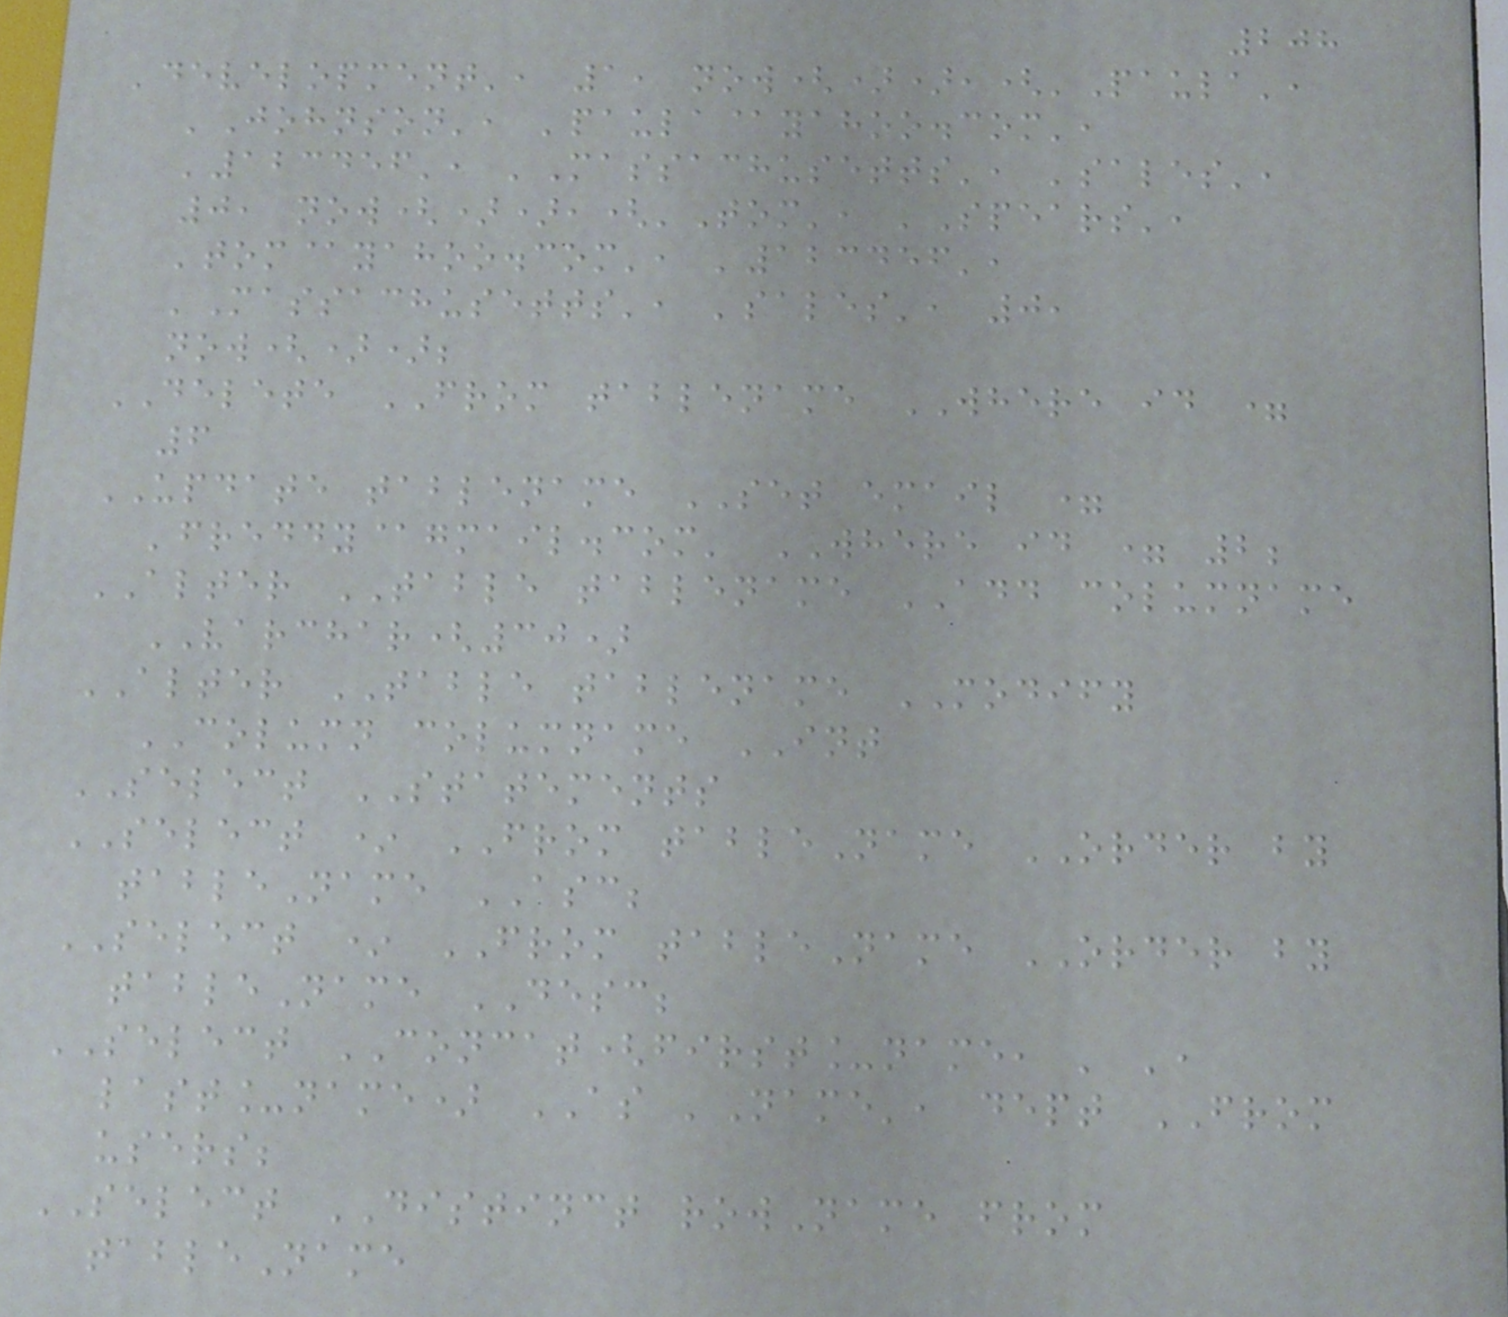208
'development', 1, now()),('Paula',
'Johnson', 'paula@yahoo.com',
'123456', 'Massachusetts', 'sales',
0, now()),('Tom', 'Spears',
'tom@yahoo.com', '123456',
'Massachusetts', 'sales', 0,
now());
DELETE FROM tablename WHERE id =
6
UPDATE tablename SET email =
'freddy@gmail.com' WHERE id = 2;
ALTER TABLE tablename ADD columname
VARCHAR(30)
ALTER TABLE tablename MODIFY
COLUMN columname INT
SELECT STATEMENTS
SELECT * FROM tableName ORDER by
tableName ASC;
SELECT * FROM tableName ORDER by
tableName DESC;
SELECT CONCAT(first_name, ' ',
last_name) AS 'Name', dept FROM
users;
SELECT DISTINCT rowName from
tableName
